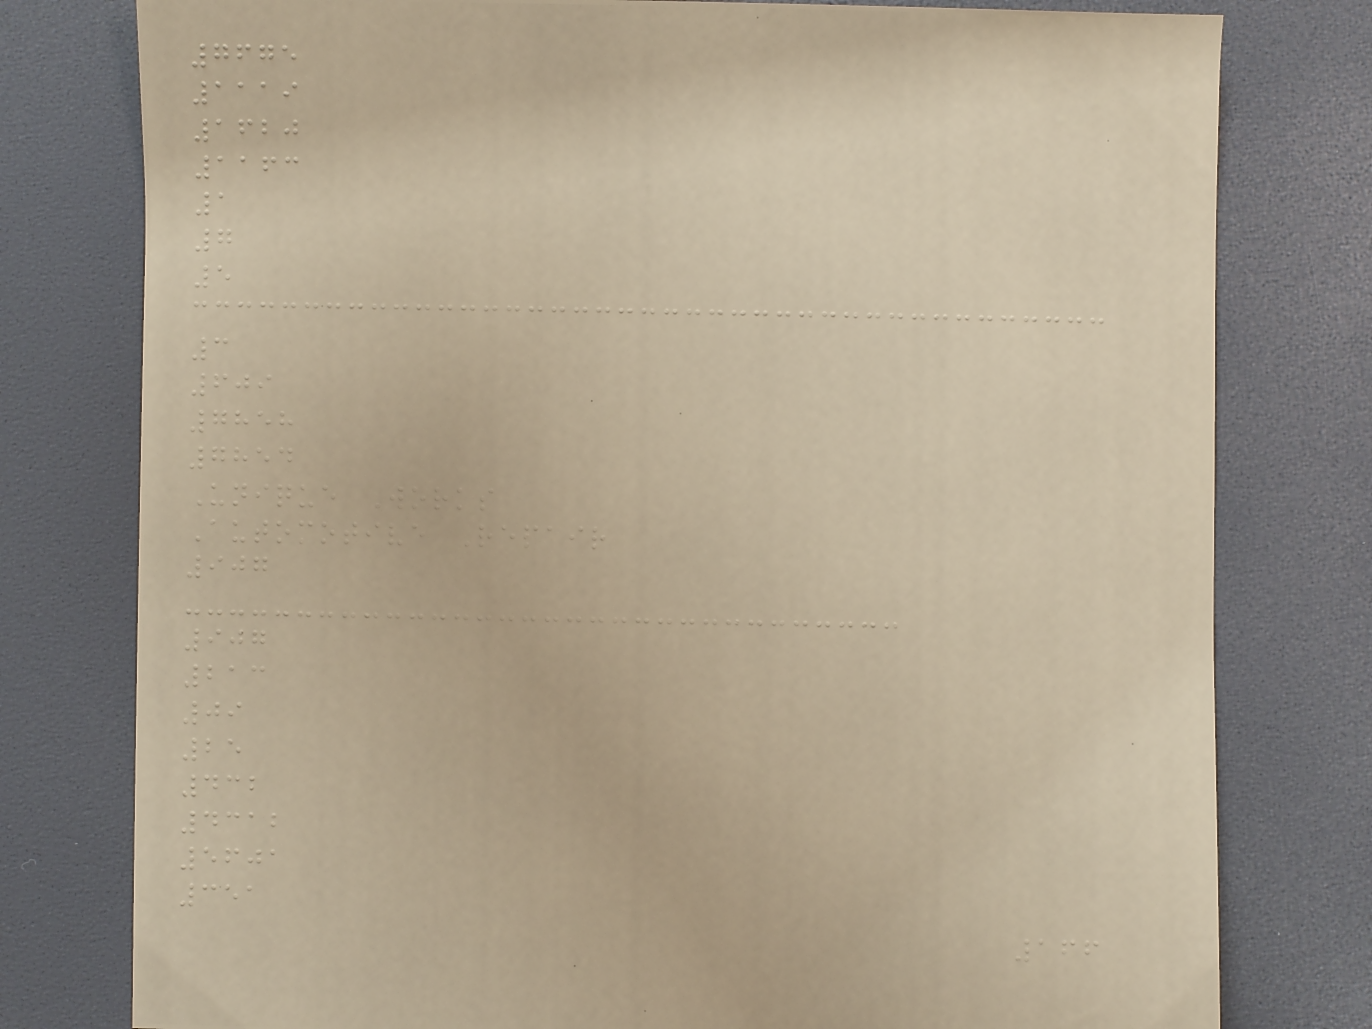7675
1119
1620
1163
1
7
5
3
609
7858
7854
Unique Works
Automotive Repair
907
907
213
09
25
432
4312
5601
351
166
